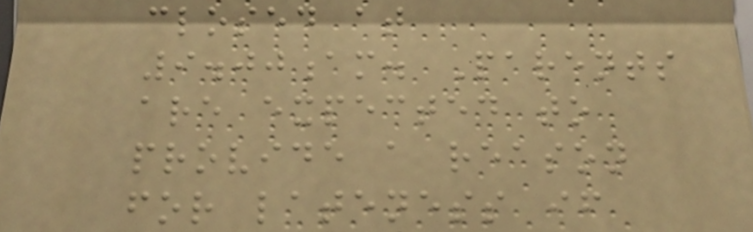closed at
9.00am. Parents
are expected to
provide a reason
for lateness if
